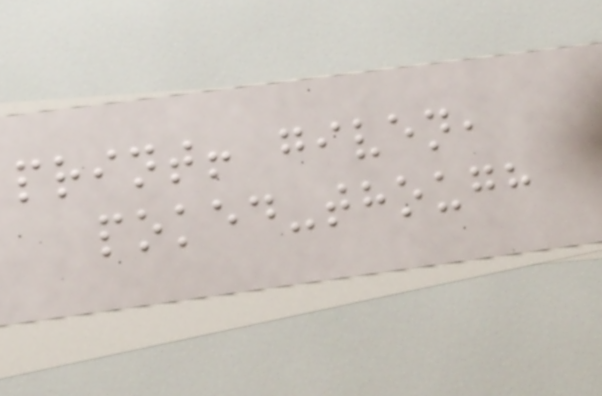print! given,
poked-though
